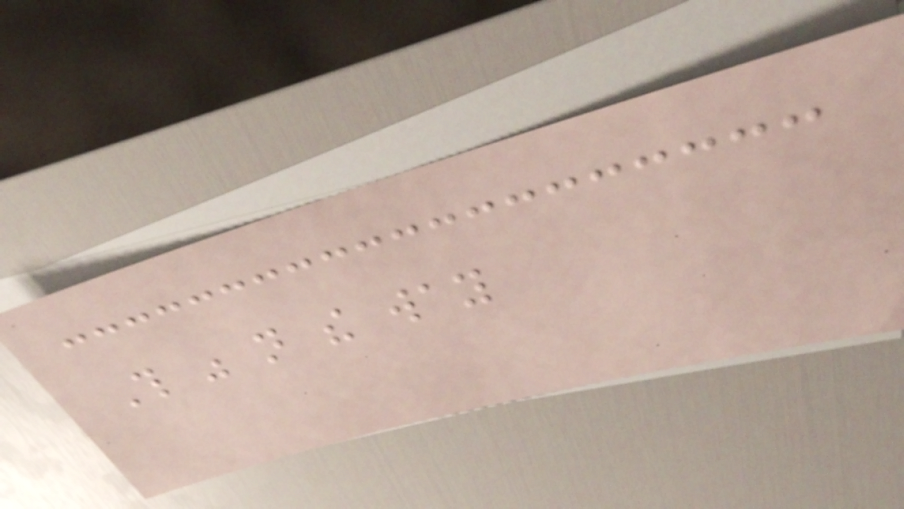This was not the way
